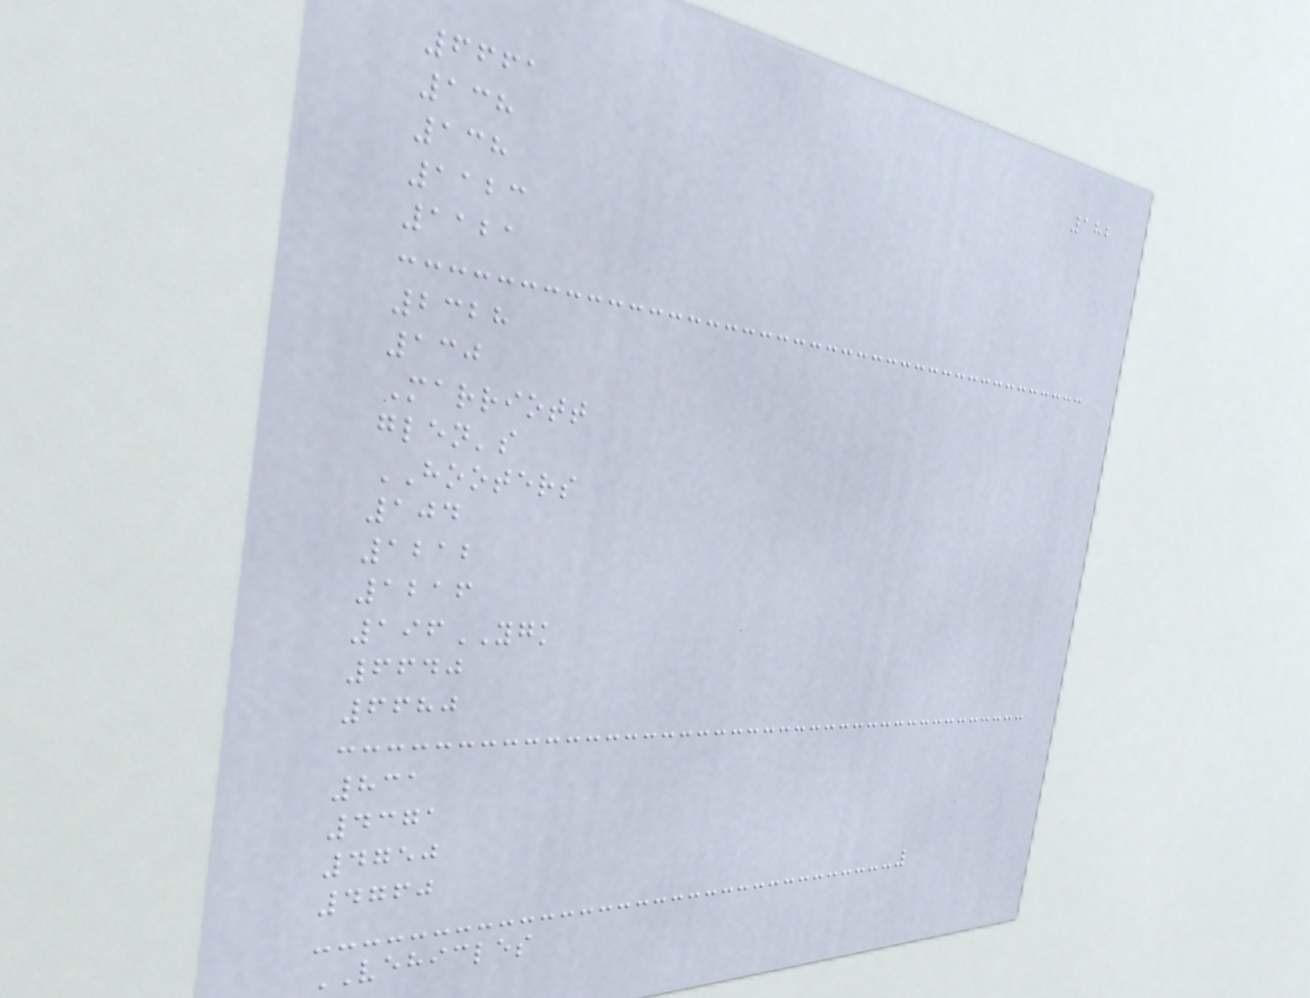182
6661
138
138
1123
1121
2328
130
Marriott
glen's
HOOTERS
104
1212
1216
196YGK
6640
6680
831
4371
4750
4760
VEHICLES
